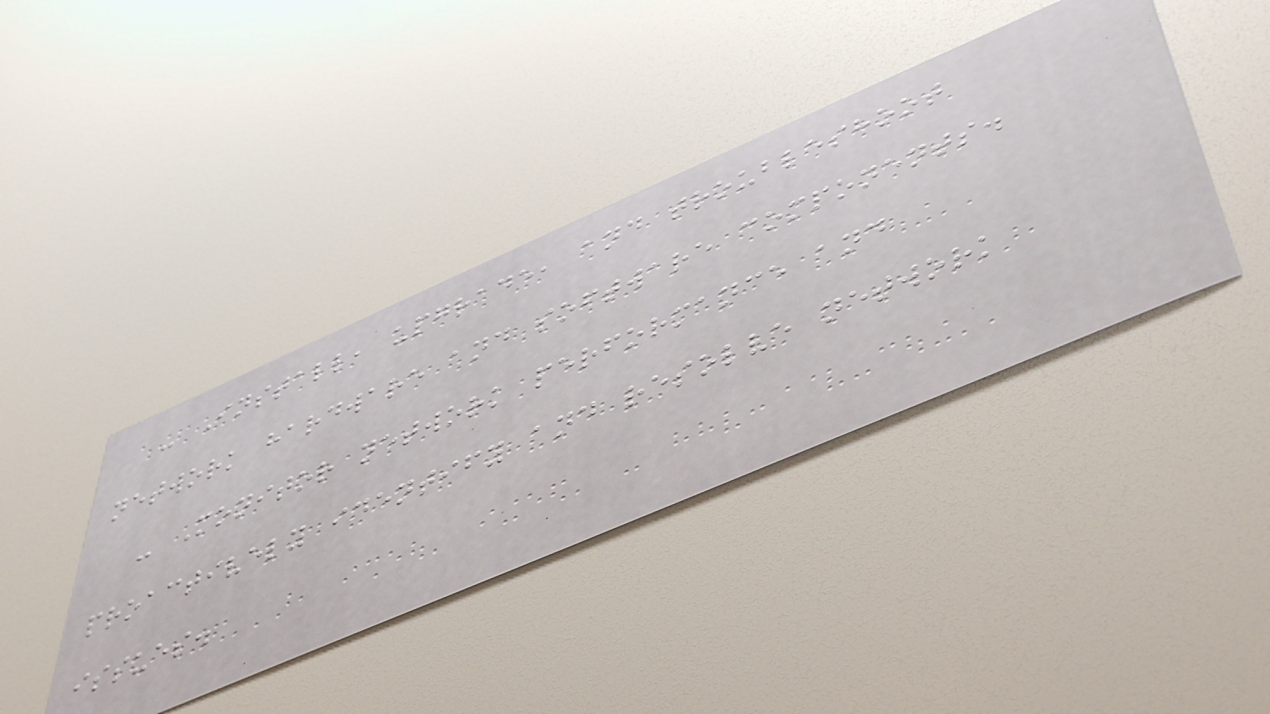- Install, upgrade, and troubleshoot
network hardware and software components.
- Monitor network performance and
proactively identify and resolve network
issues.
